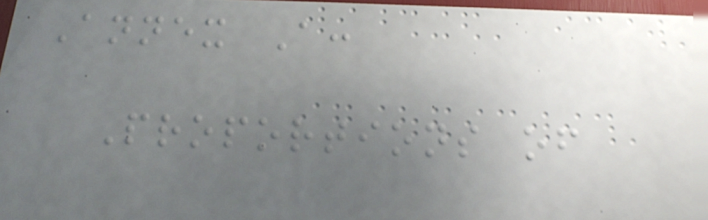Annex A:
Proportions of
